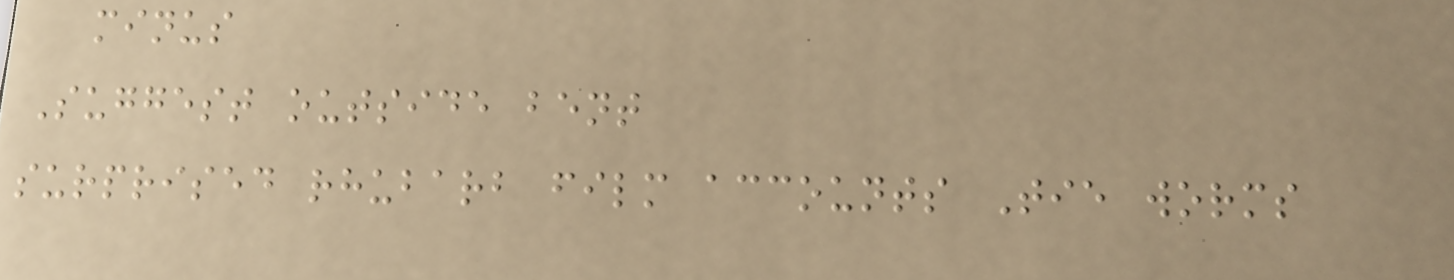minus
Suggest outside bent
surprised rhubarb film accounts Tie worms
